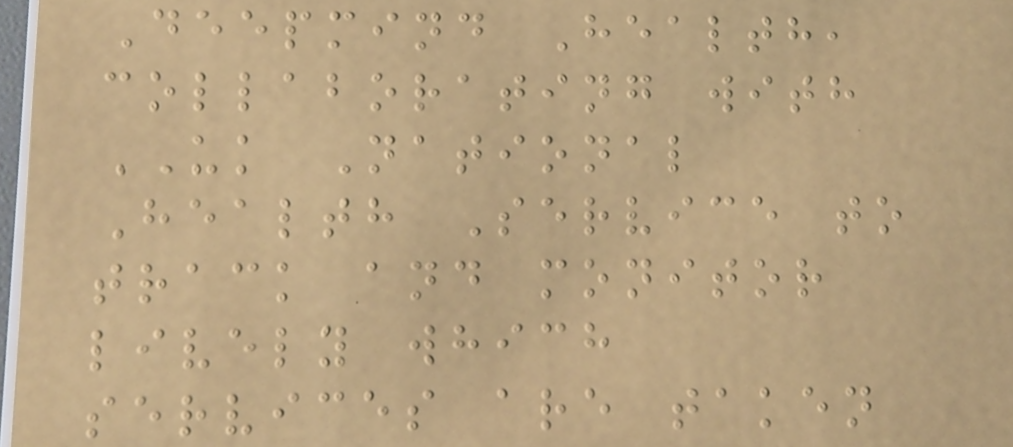Deepmind Health,
collaborating with
UK National
Health Service to
track and monitor
lively which
services are taken
